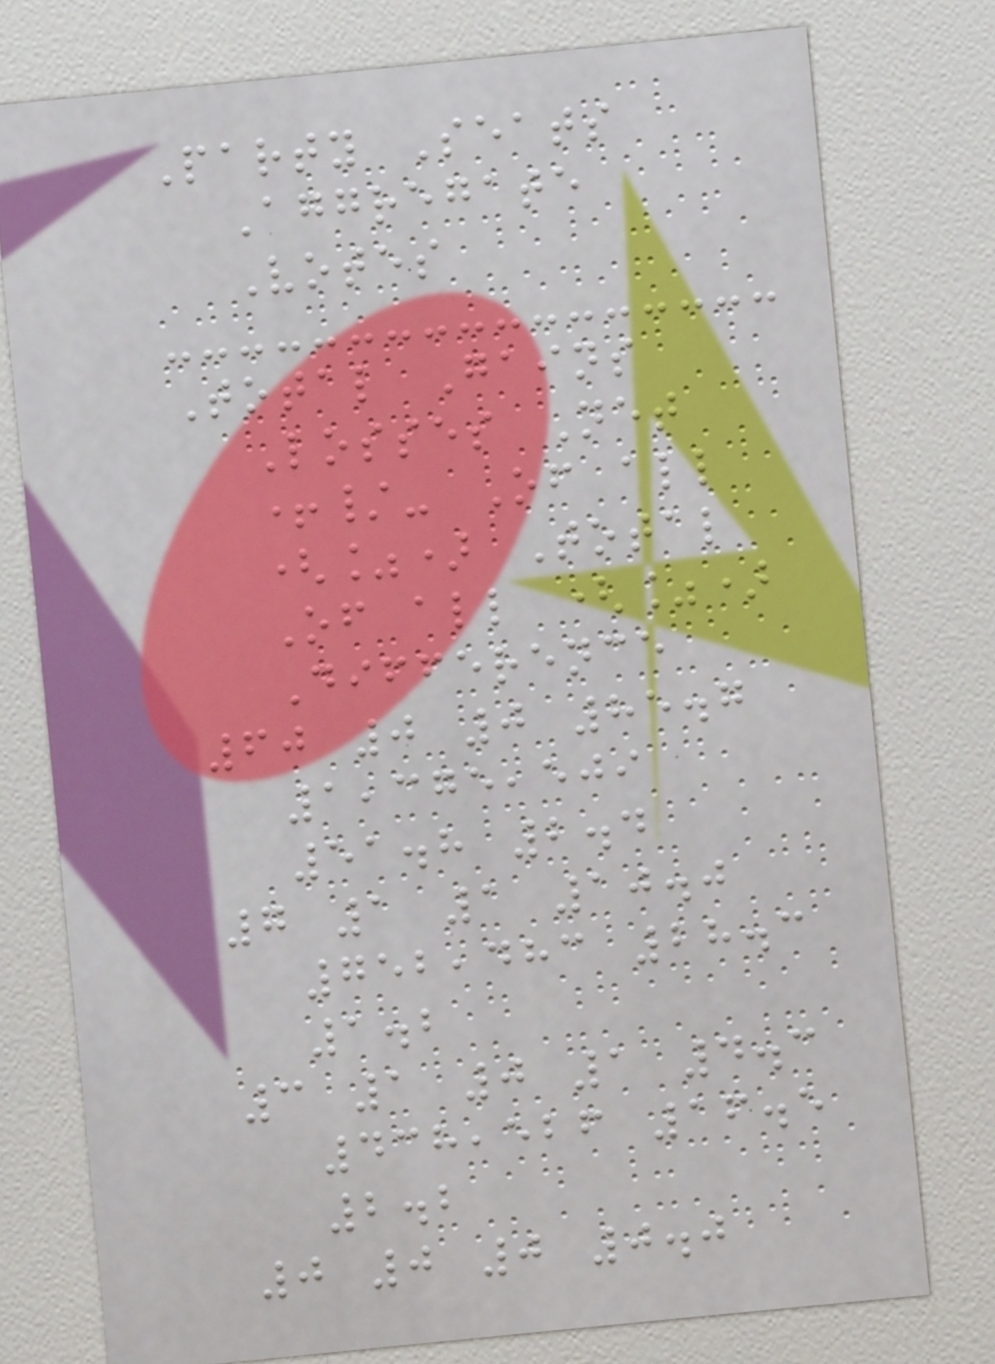Party Seats
Aggregate
Votes
Total Gains
Losses Net
+/- Of all
(%) Total
Of all (%)
Difference
60 0 0 85.7
1,375,509
51.8 2.4
7 1 1 10.0
752,483 28.3
1.2
3 1 0 1 4.3
438,526 16.5
2.2
0 0 0 0.0
